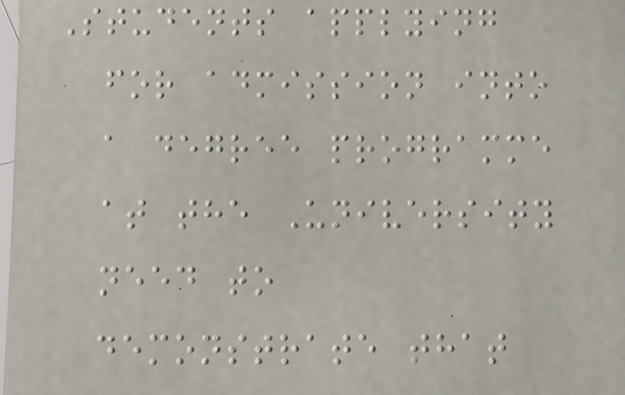Students applying
for admission into
a degree programme
at the University
need to
demonstrate that
